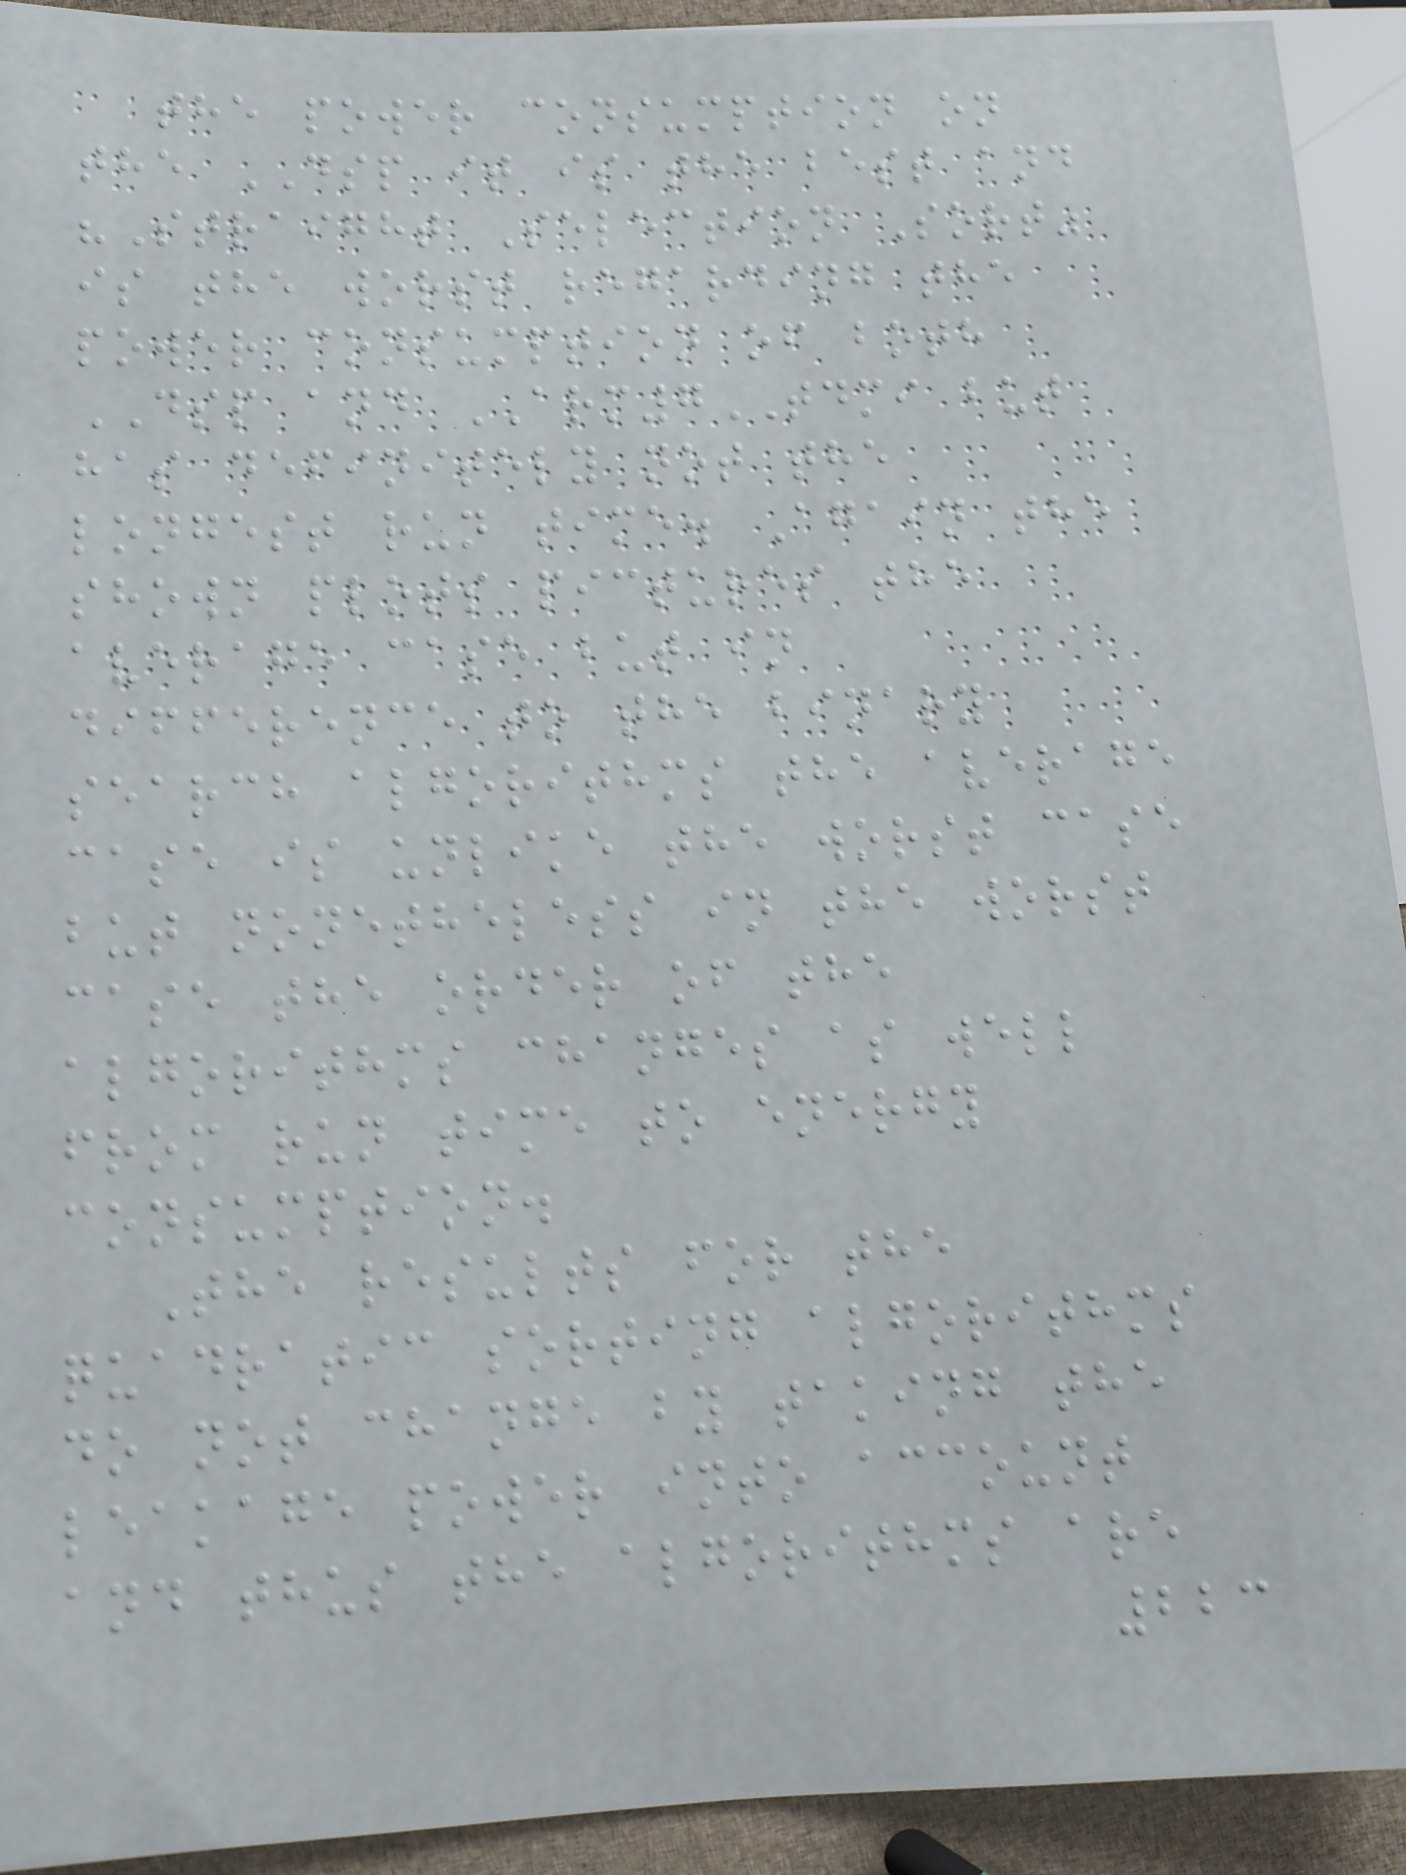the power consumption on
the DSP it is the best and
"Straight Selection Sort"
is the worst regarding the
power consumption of both
DSP and ARM7TDMI but
has definitely not the
longest run time. Again the
shown plots pictures the
average case but in
difference to the binary
search algorithms the average
case is unlike the worst case
but nonetheless in the worst
case the order of the
algorithms changes as well
from run time to energy
consumption.
The results for the
quadratic sorting algorithms
do not change by taking the
leakage power into account
and thus the algorithms are
223
